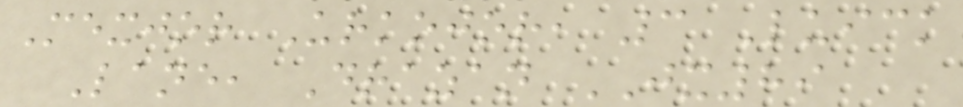Mexjor Urkojor, 3 Luick
Lane, Drazan JX89
